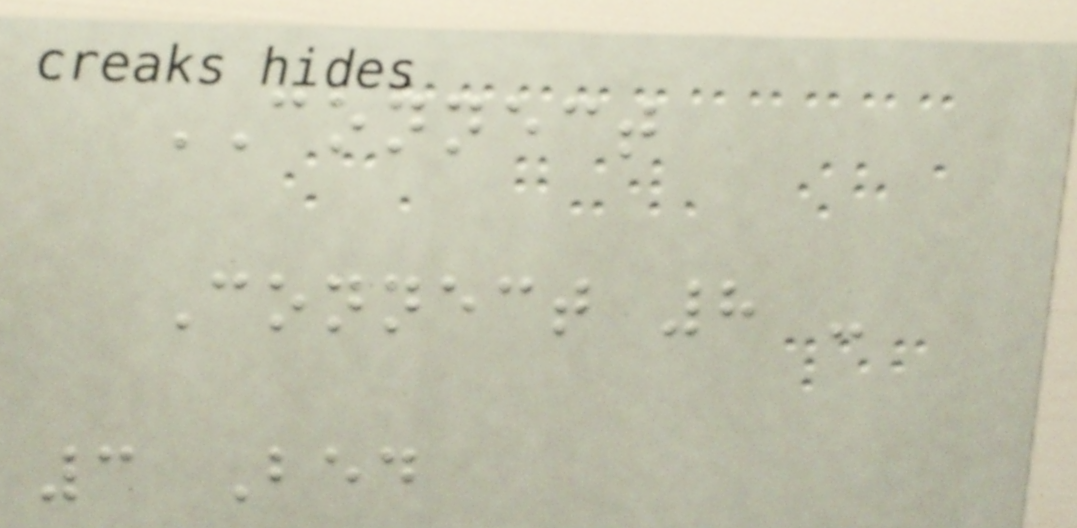CONNECT
Connect 8 -
3 Bed
